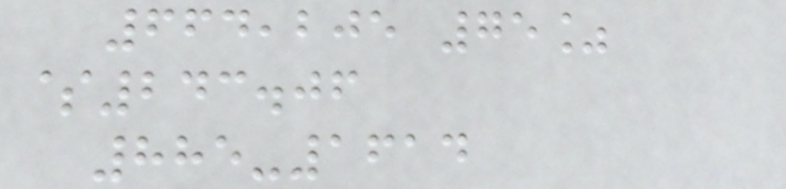664,205 75%
$243.06
885-1614
